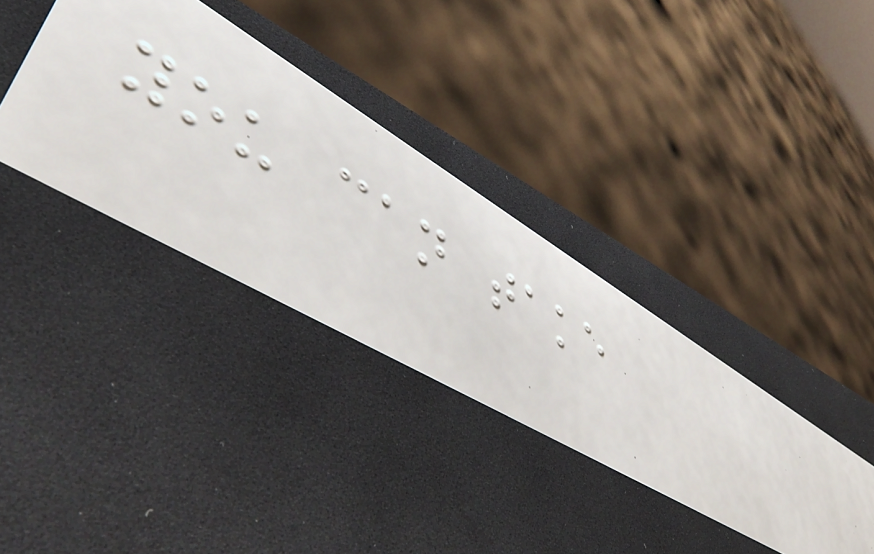you can take
